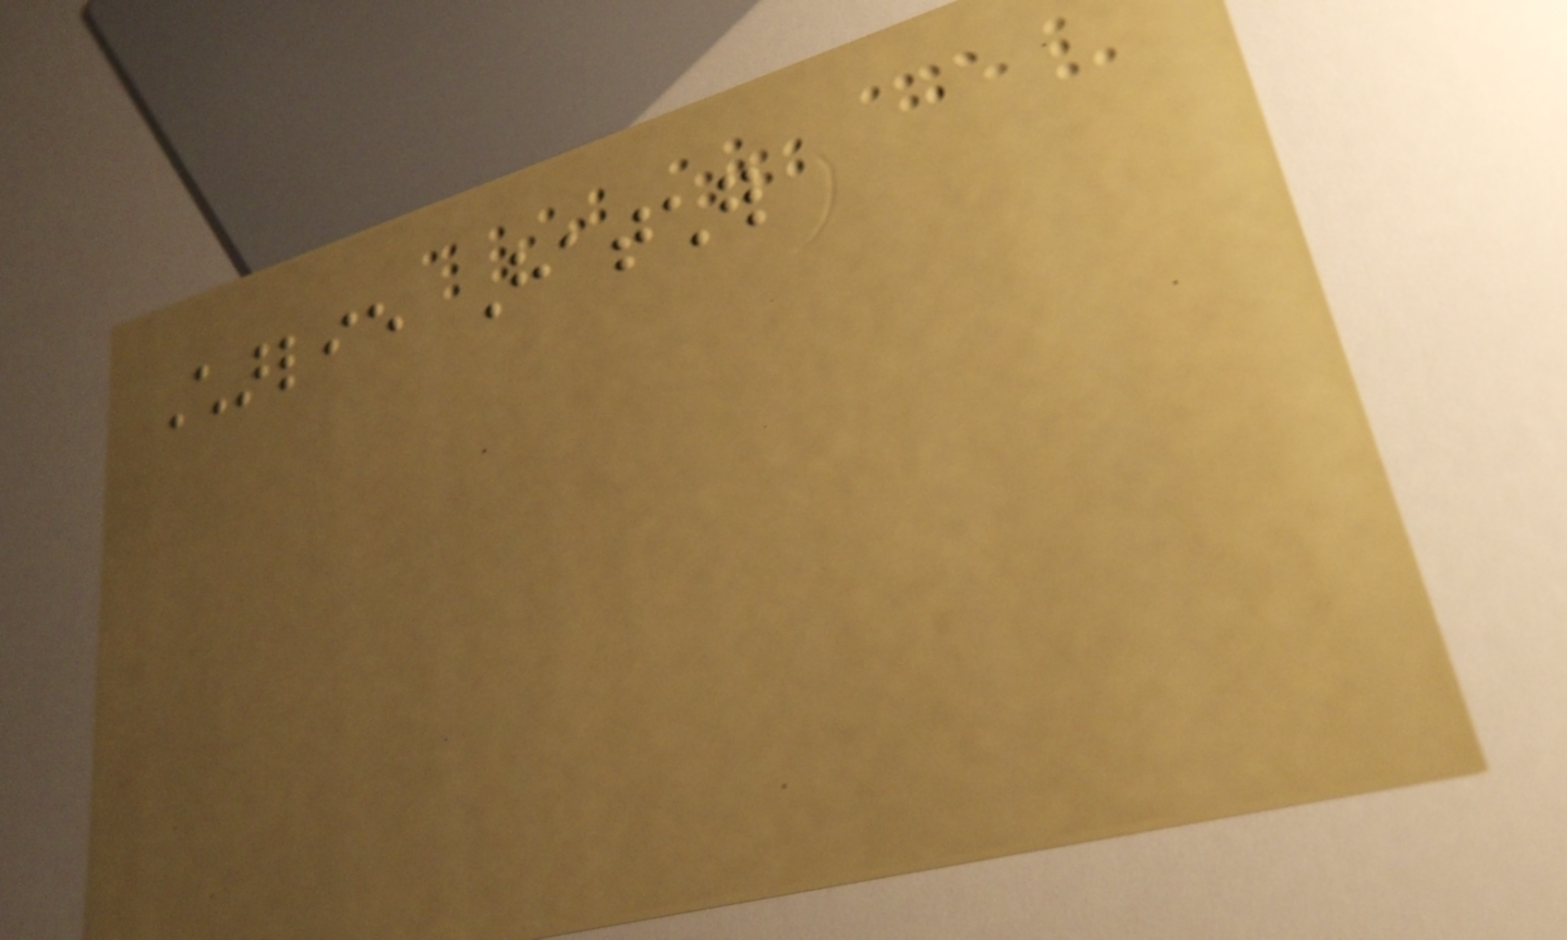Charlie Hatcher
